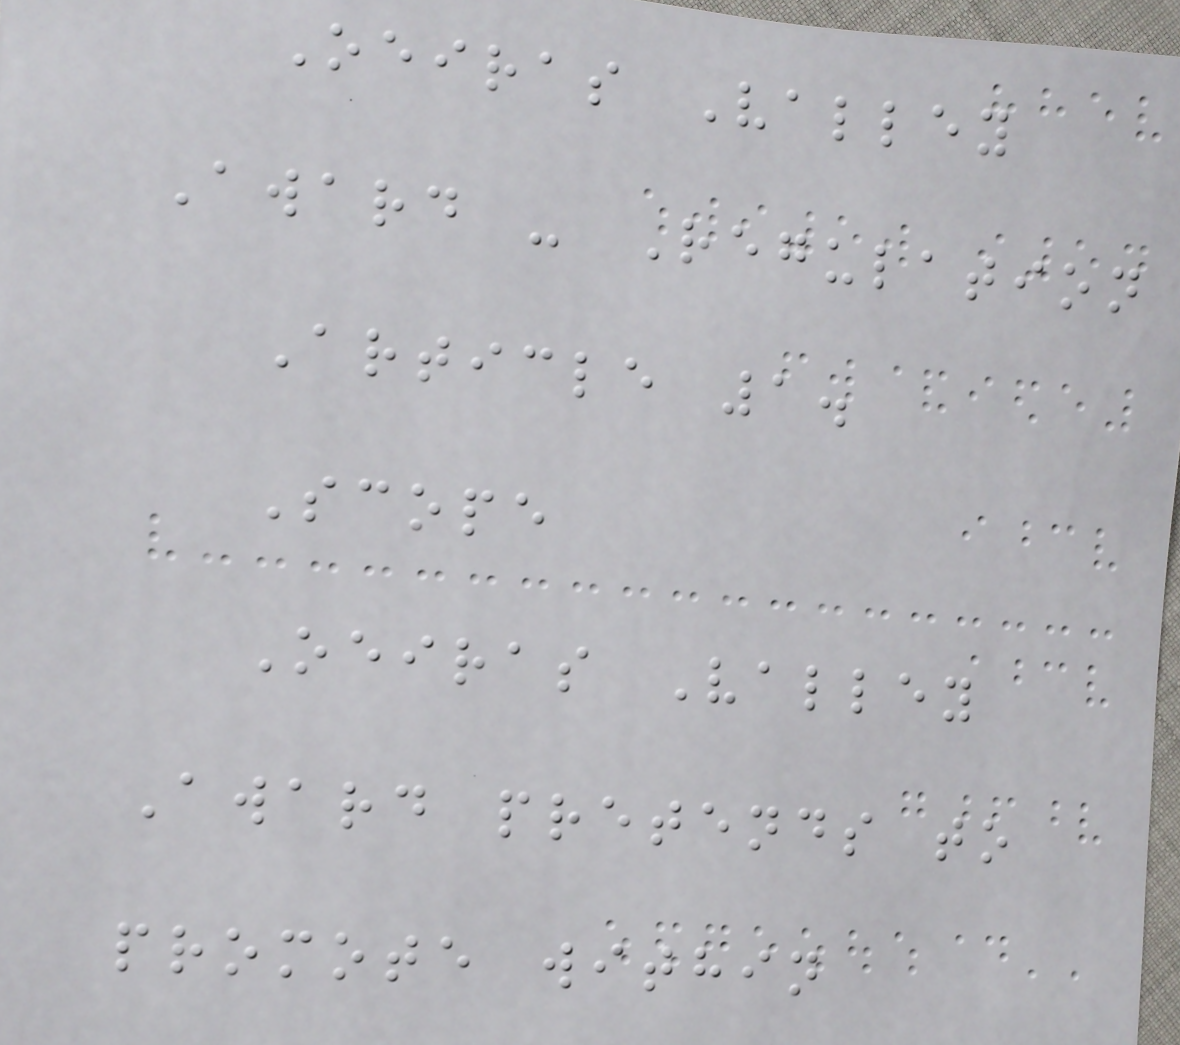Oeiras Valley
Award - Regulation
Article 1.
Scope
Oeiras Valley
Award pretends to
promote within
